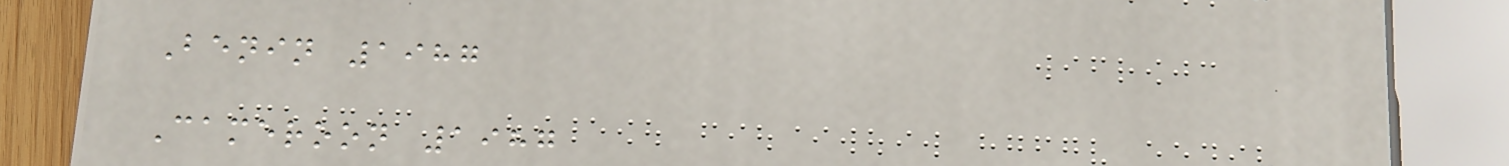Benin 1987
Cameroon 1987
